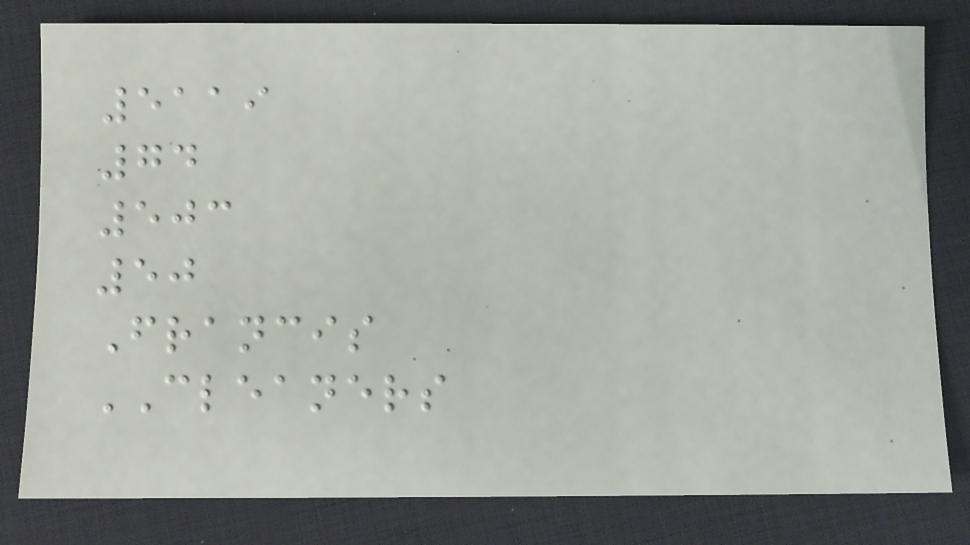5119
74
503
50
Francis
CLEANERS
